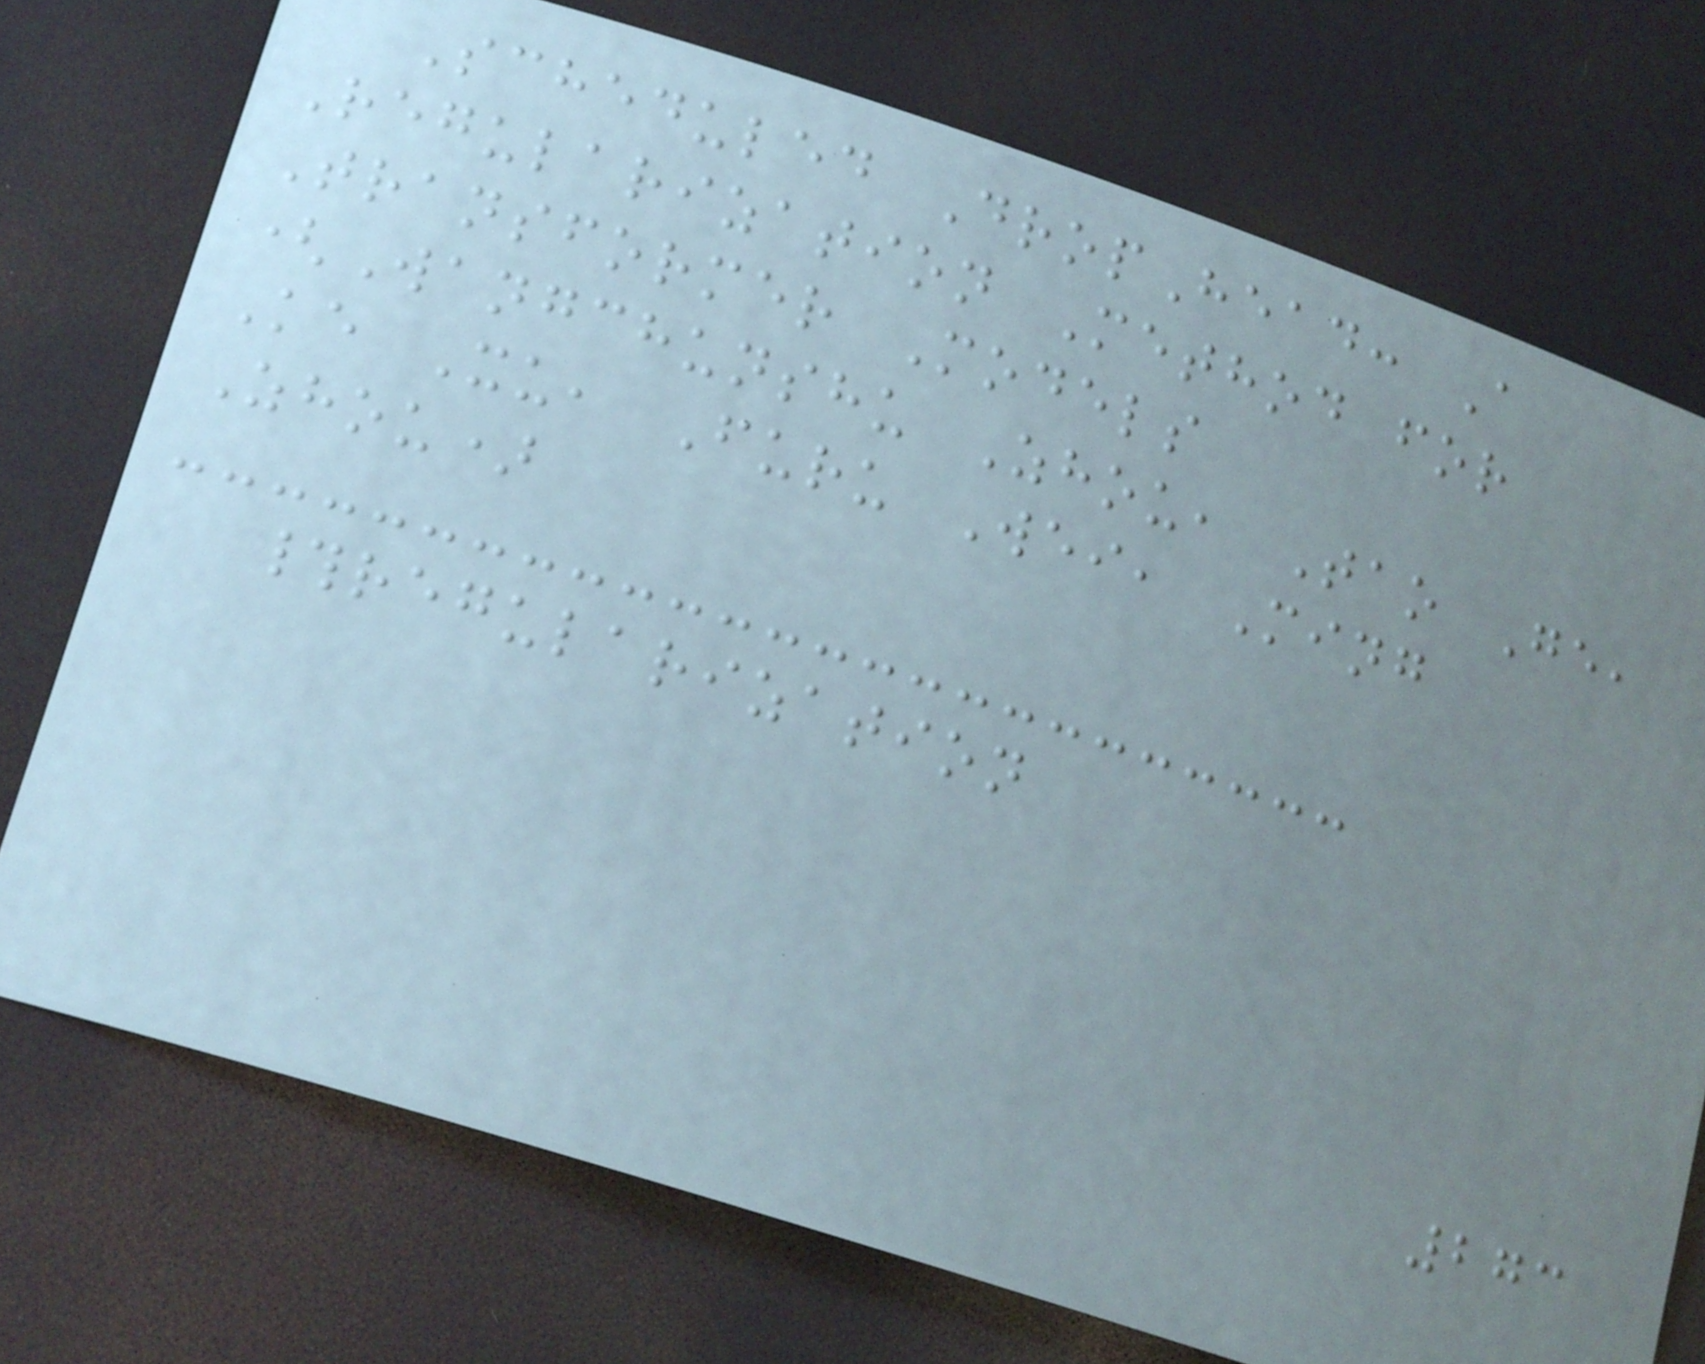Scheduled DropHead: A
Regularization Method for
Transformer Models
(Wangchunshu Zhou, Tao Ge,
Ke Xu, Furu Wei, Ming
Zhou)
#regularization
273
